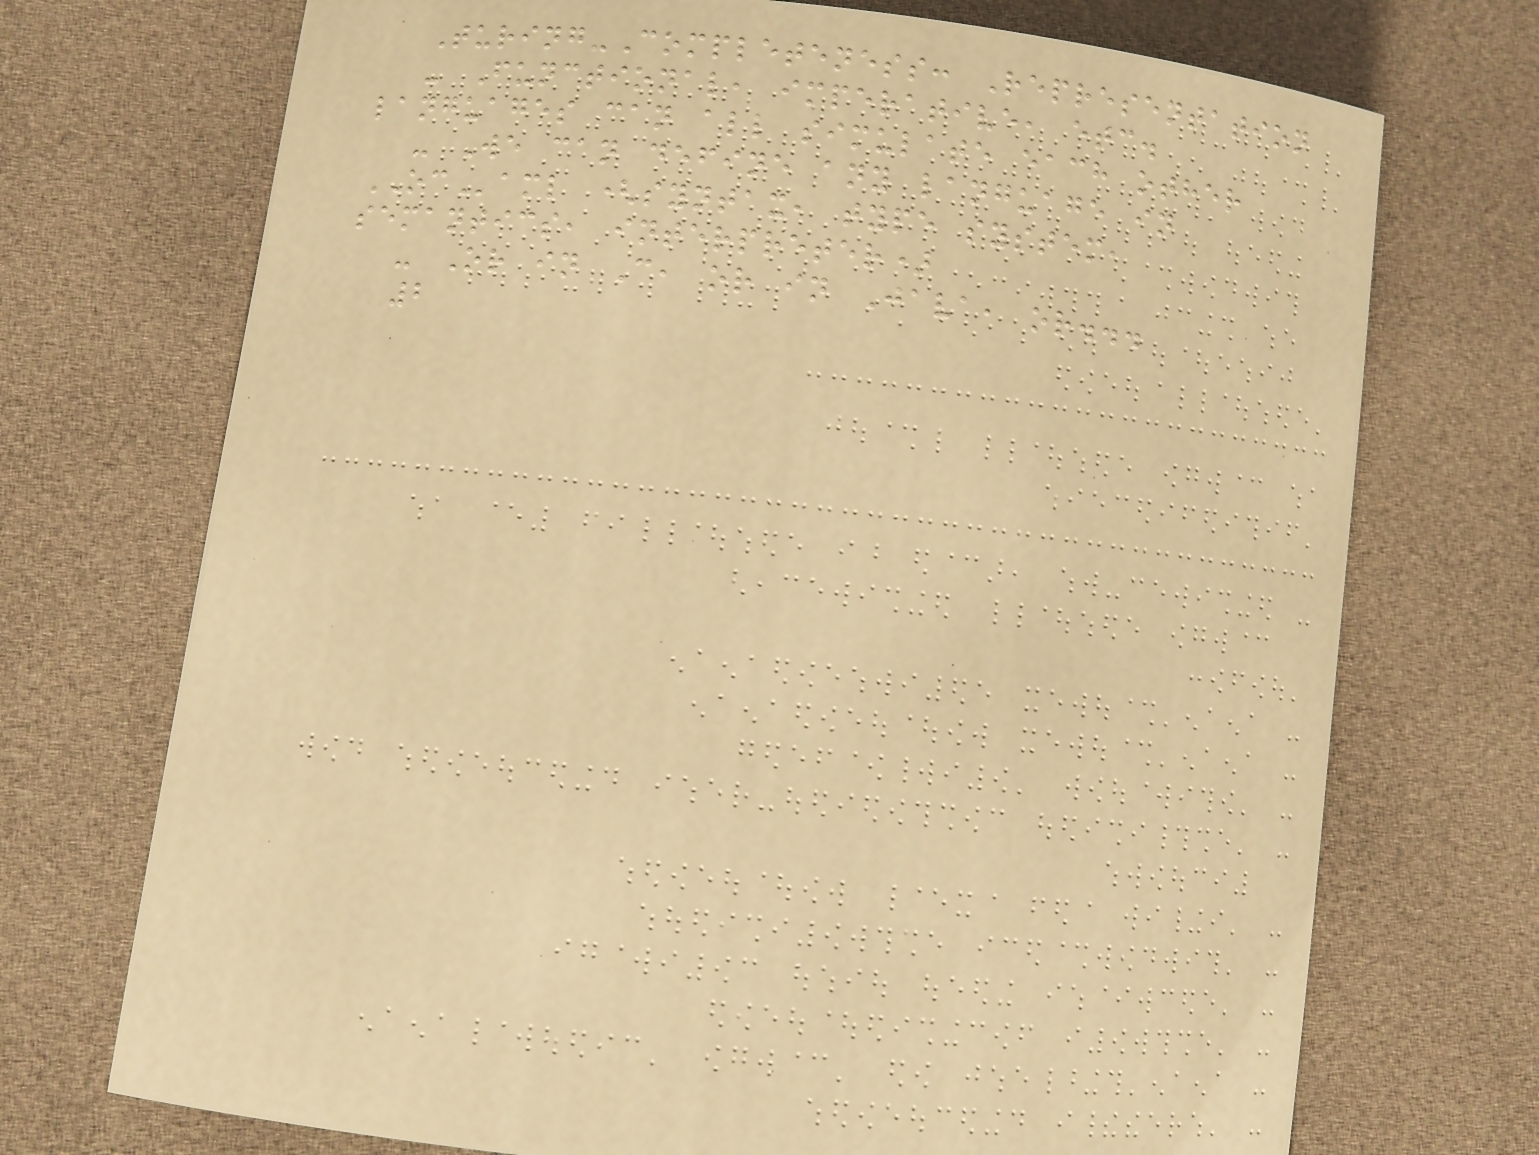Turing-Completeness: Representation
- Functional, imperative, etc.
languages can all simulate each other
- We can define any language in
OCaml (syntax, type system,
semantics, interpreter)
- Or in C, or in Java, or...
2
